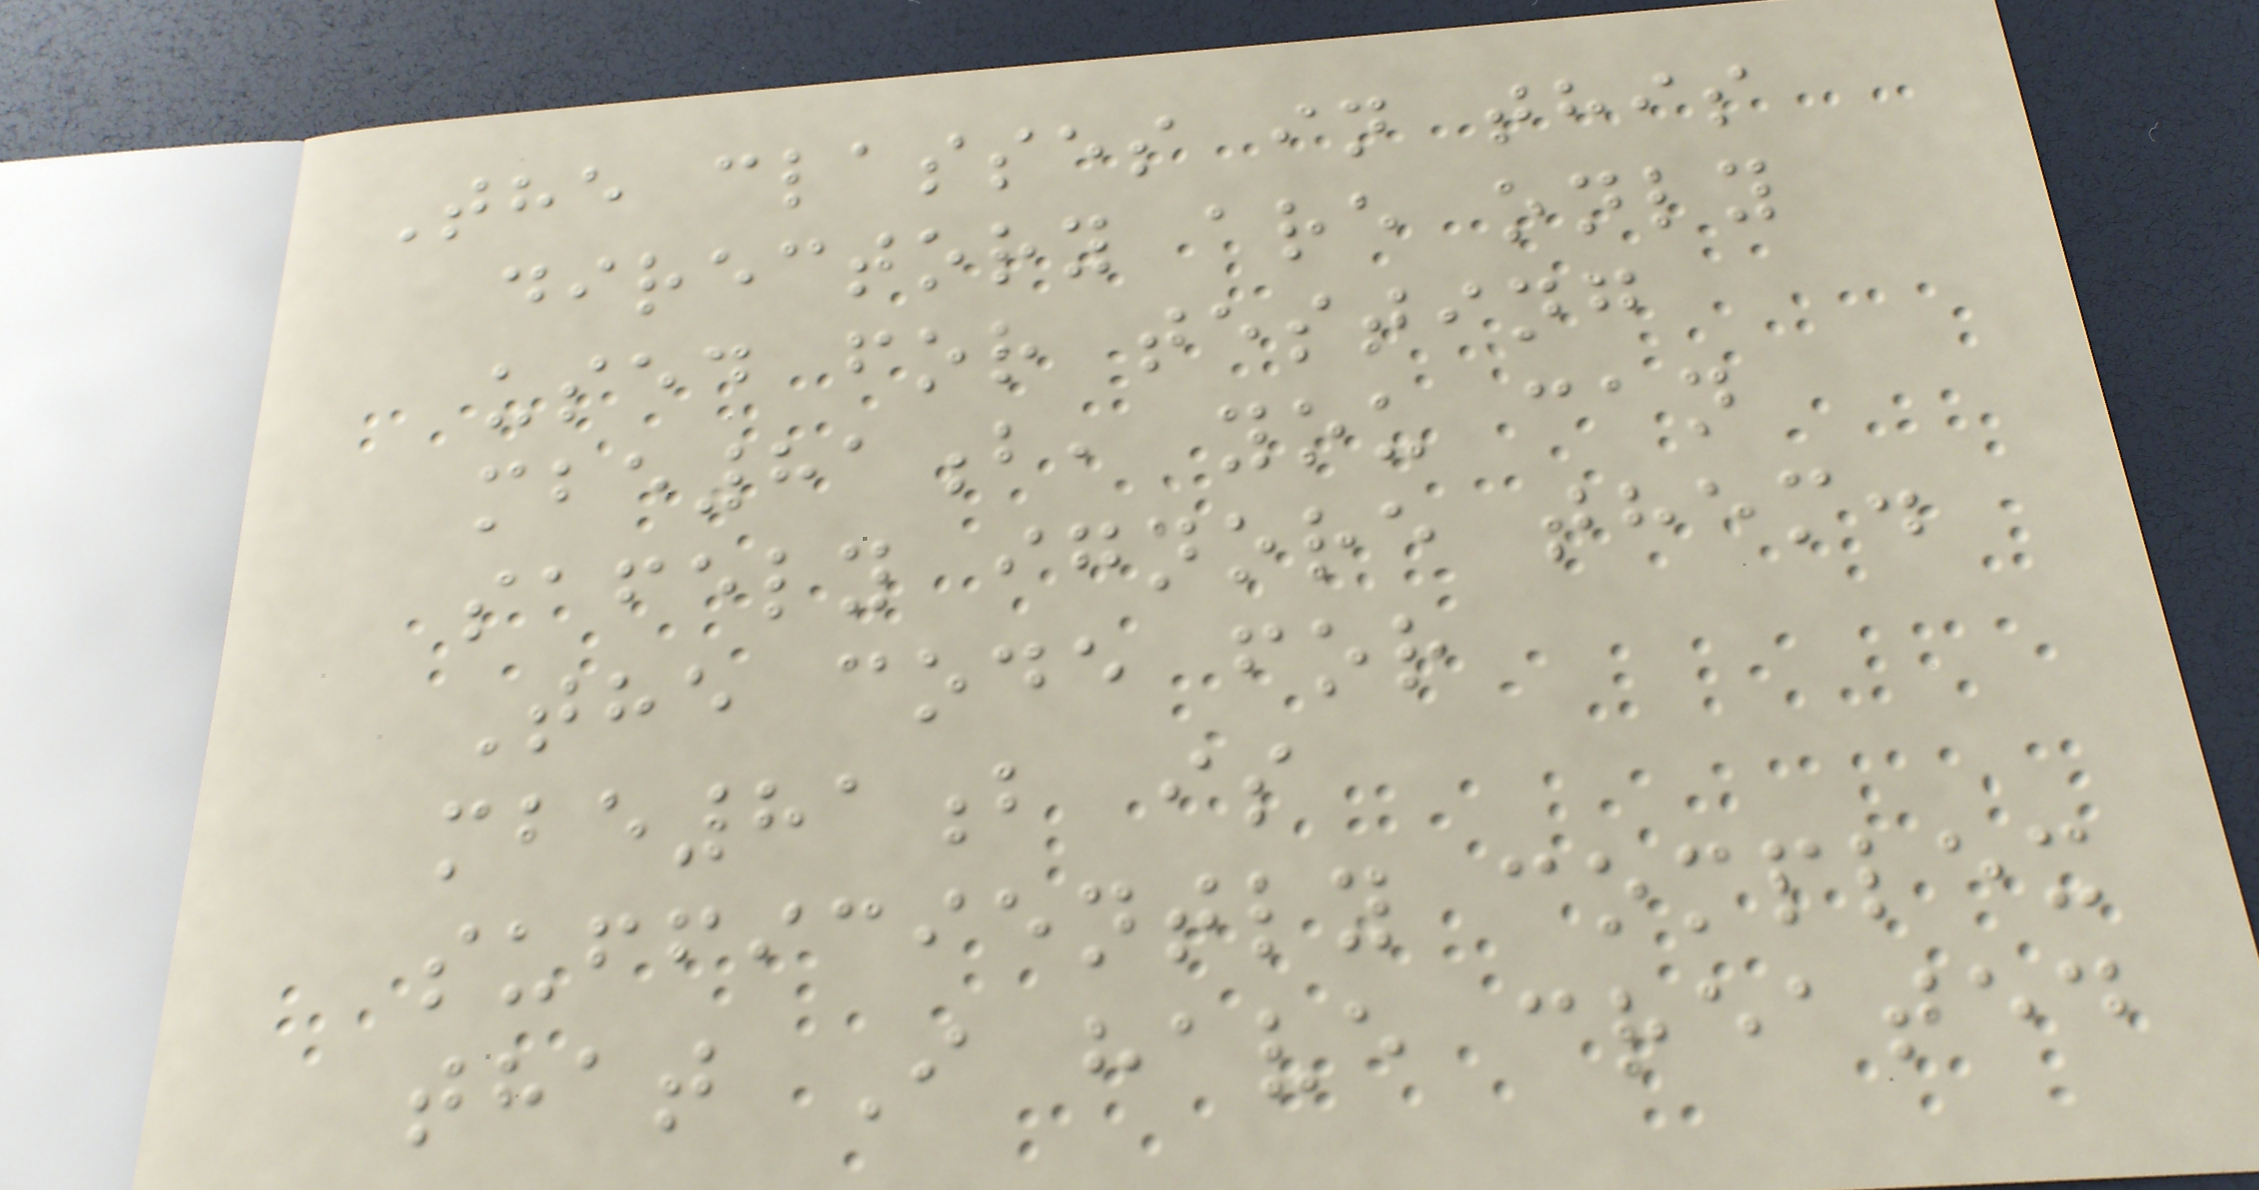The classes in this
directory are only
used for testing
mbe81b, you can
safely ignore them.
The code for
mbe81b is
sufficiently complex
that I have created
